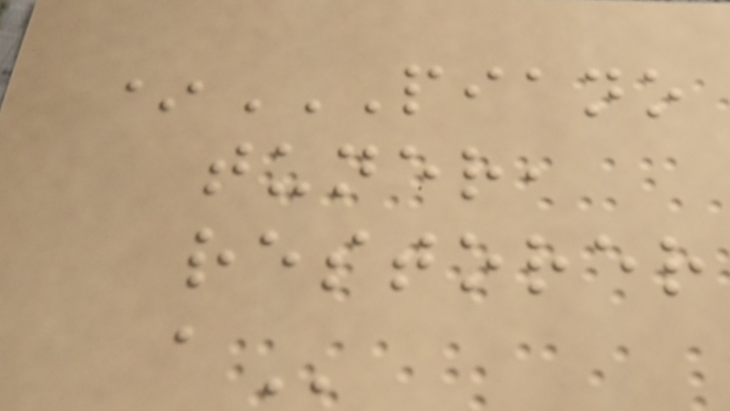*PIANO
TUNER,
RESTORER
A
